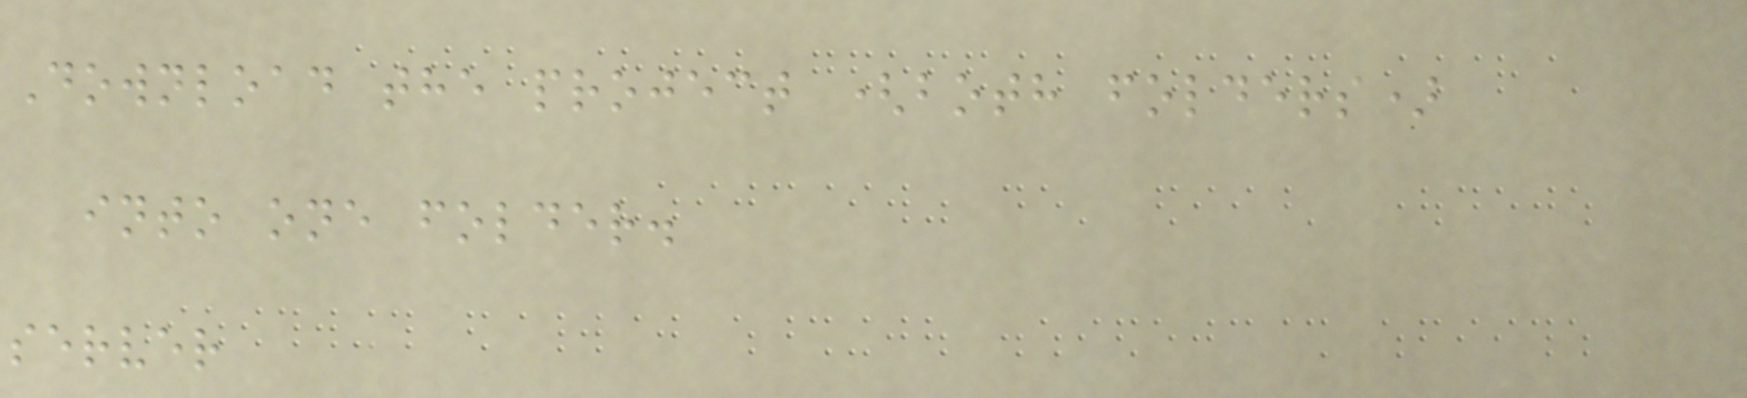Download the project (both folders)
into one folder.
server
